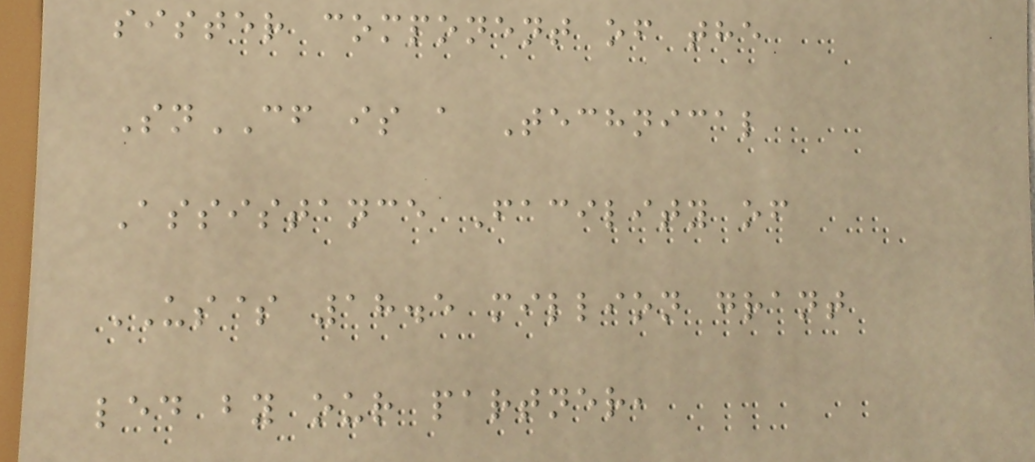sister component of the
SnCF is a Technical
Assistance Facility of
US$ 18.5 million grant
led by our partner,
